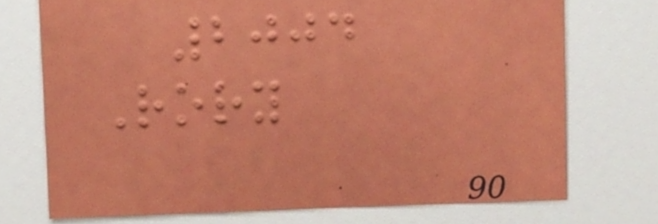2004
Rory
